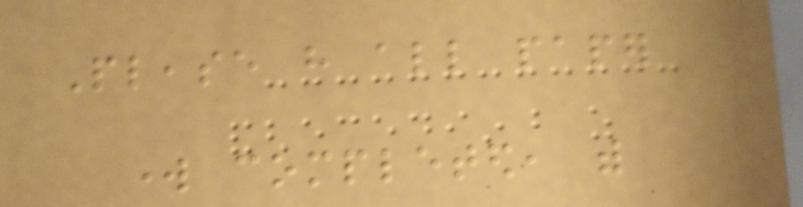Please have all paper
work completed, with
